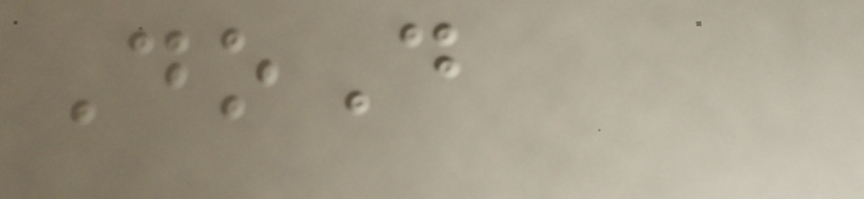DoD
